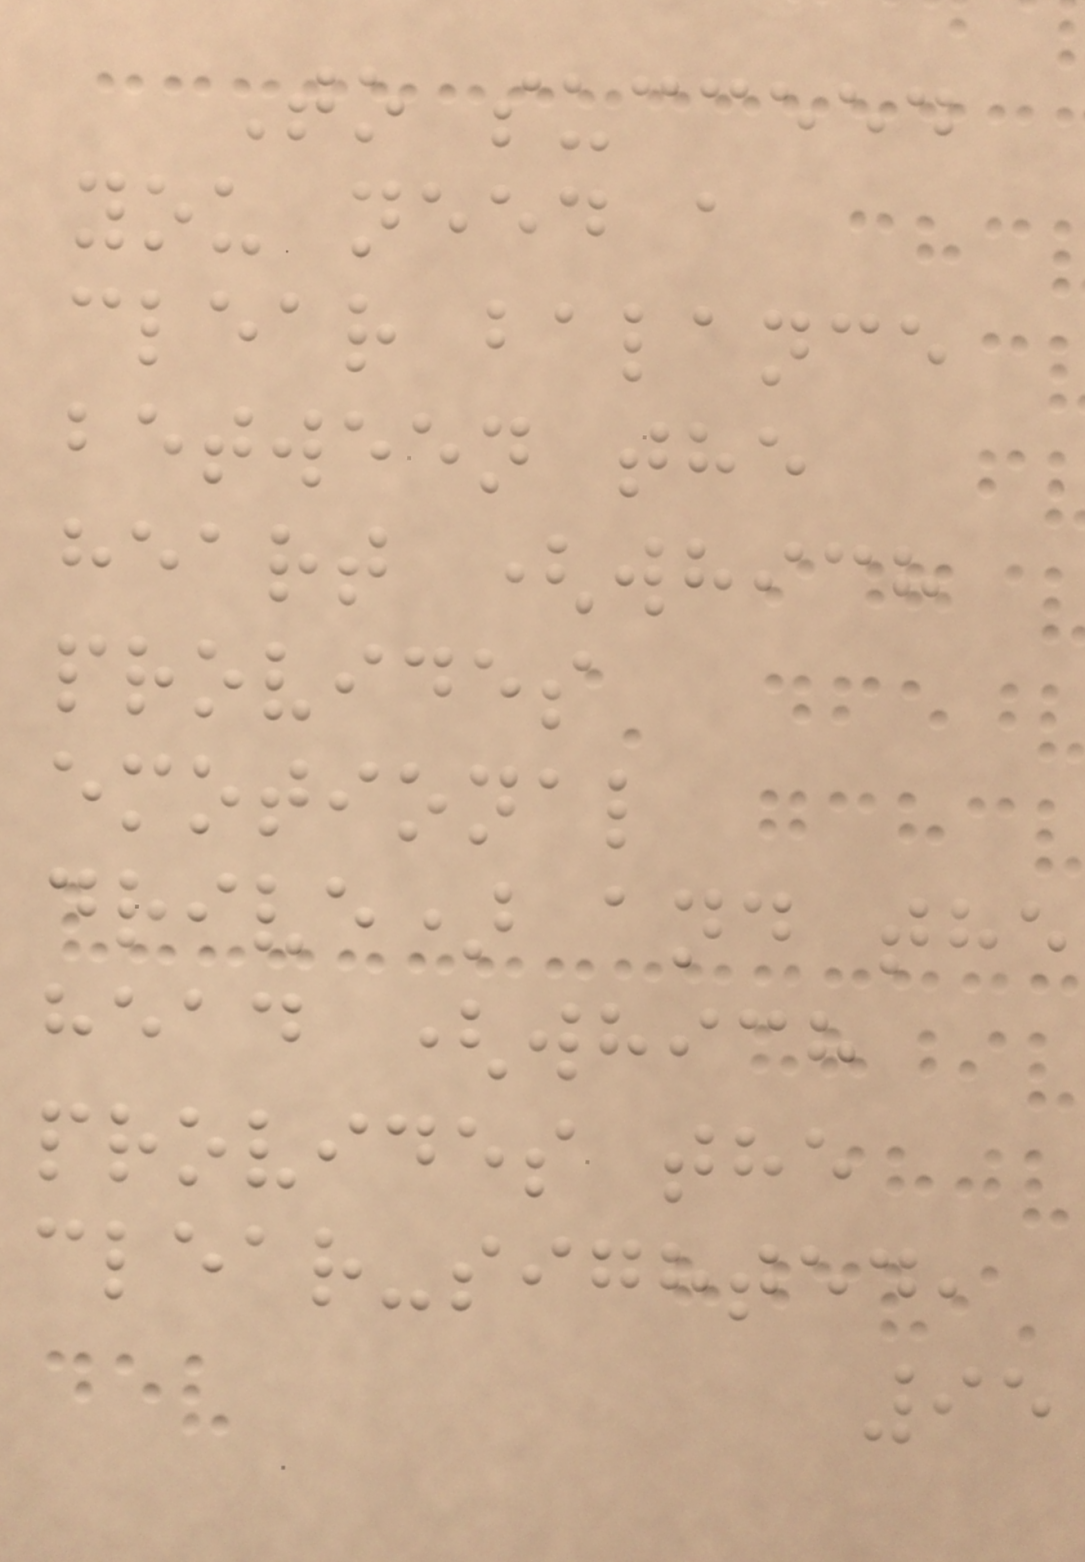To succeed
you need a
clear balance
between the
heart (which
provides
emotional
drive) and the
head (which
provides the
clear-sighted,
95
